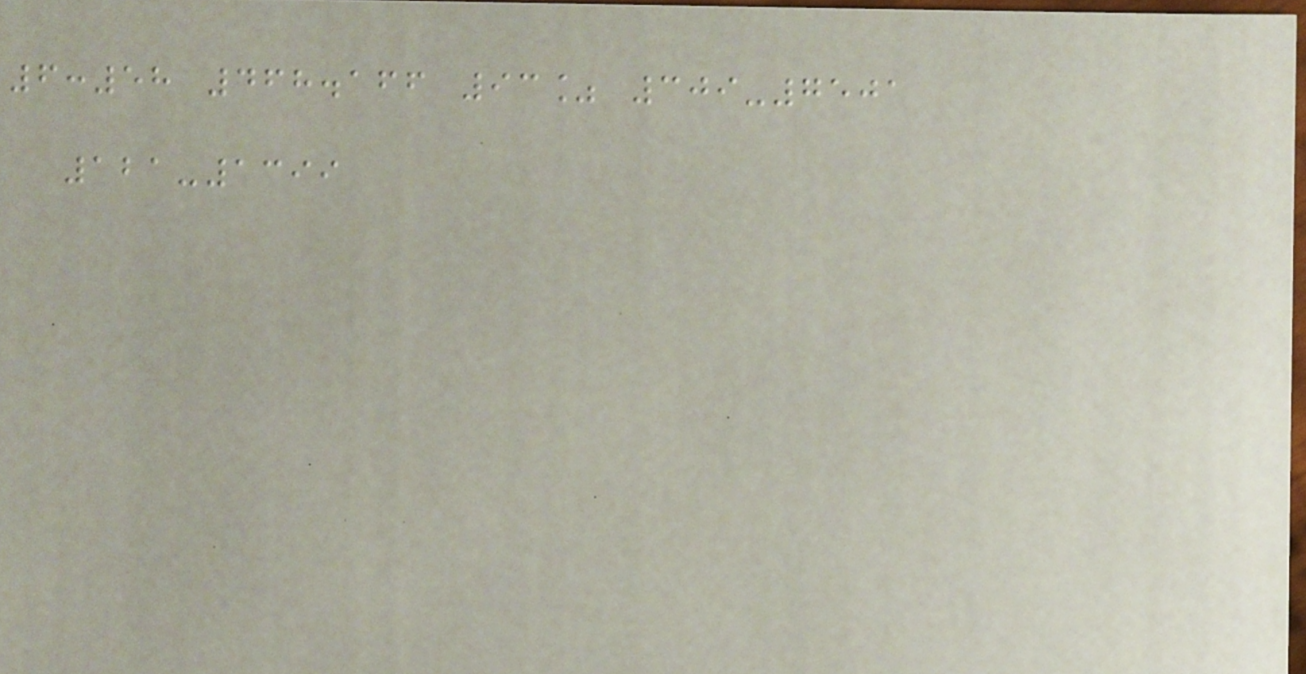6:58 468.166 93% 309-7501
121-1399
